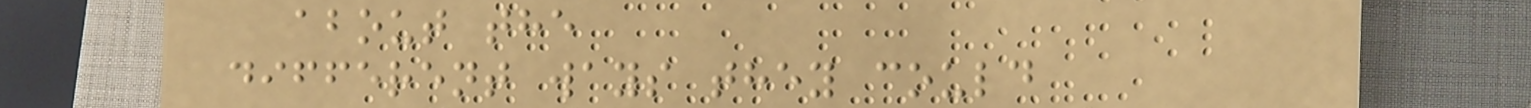about the
different ways they could
